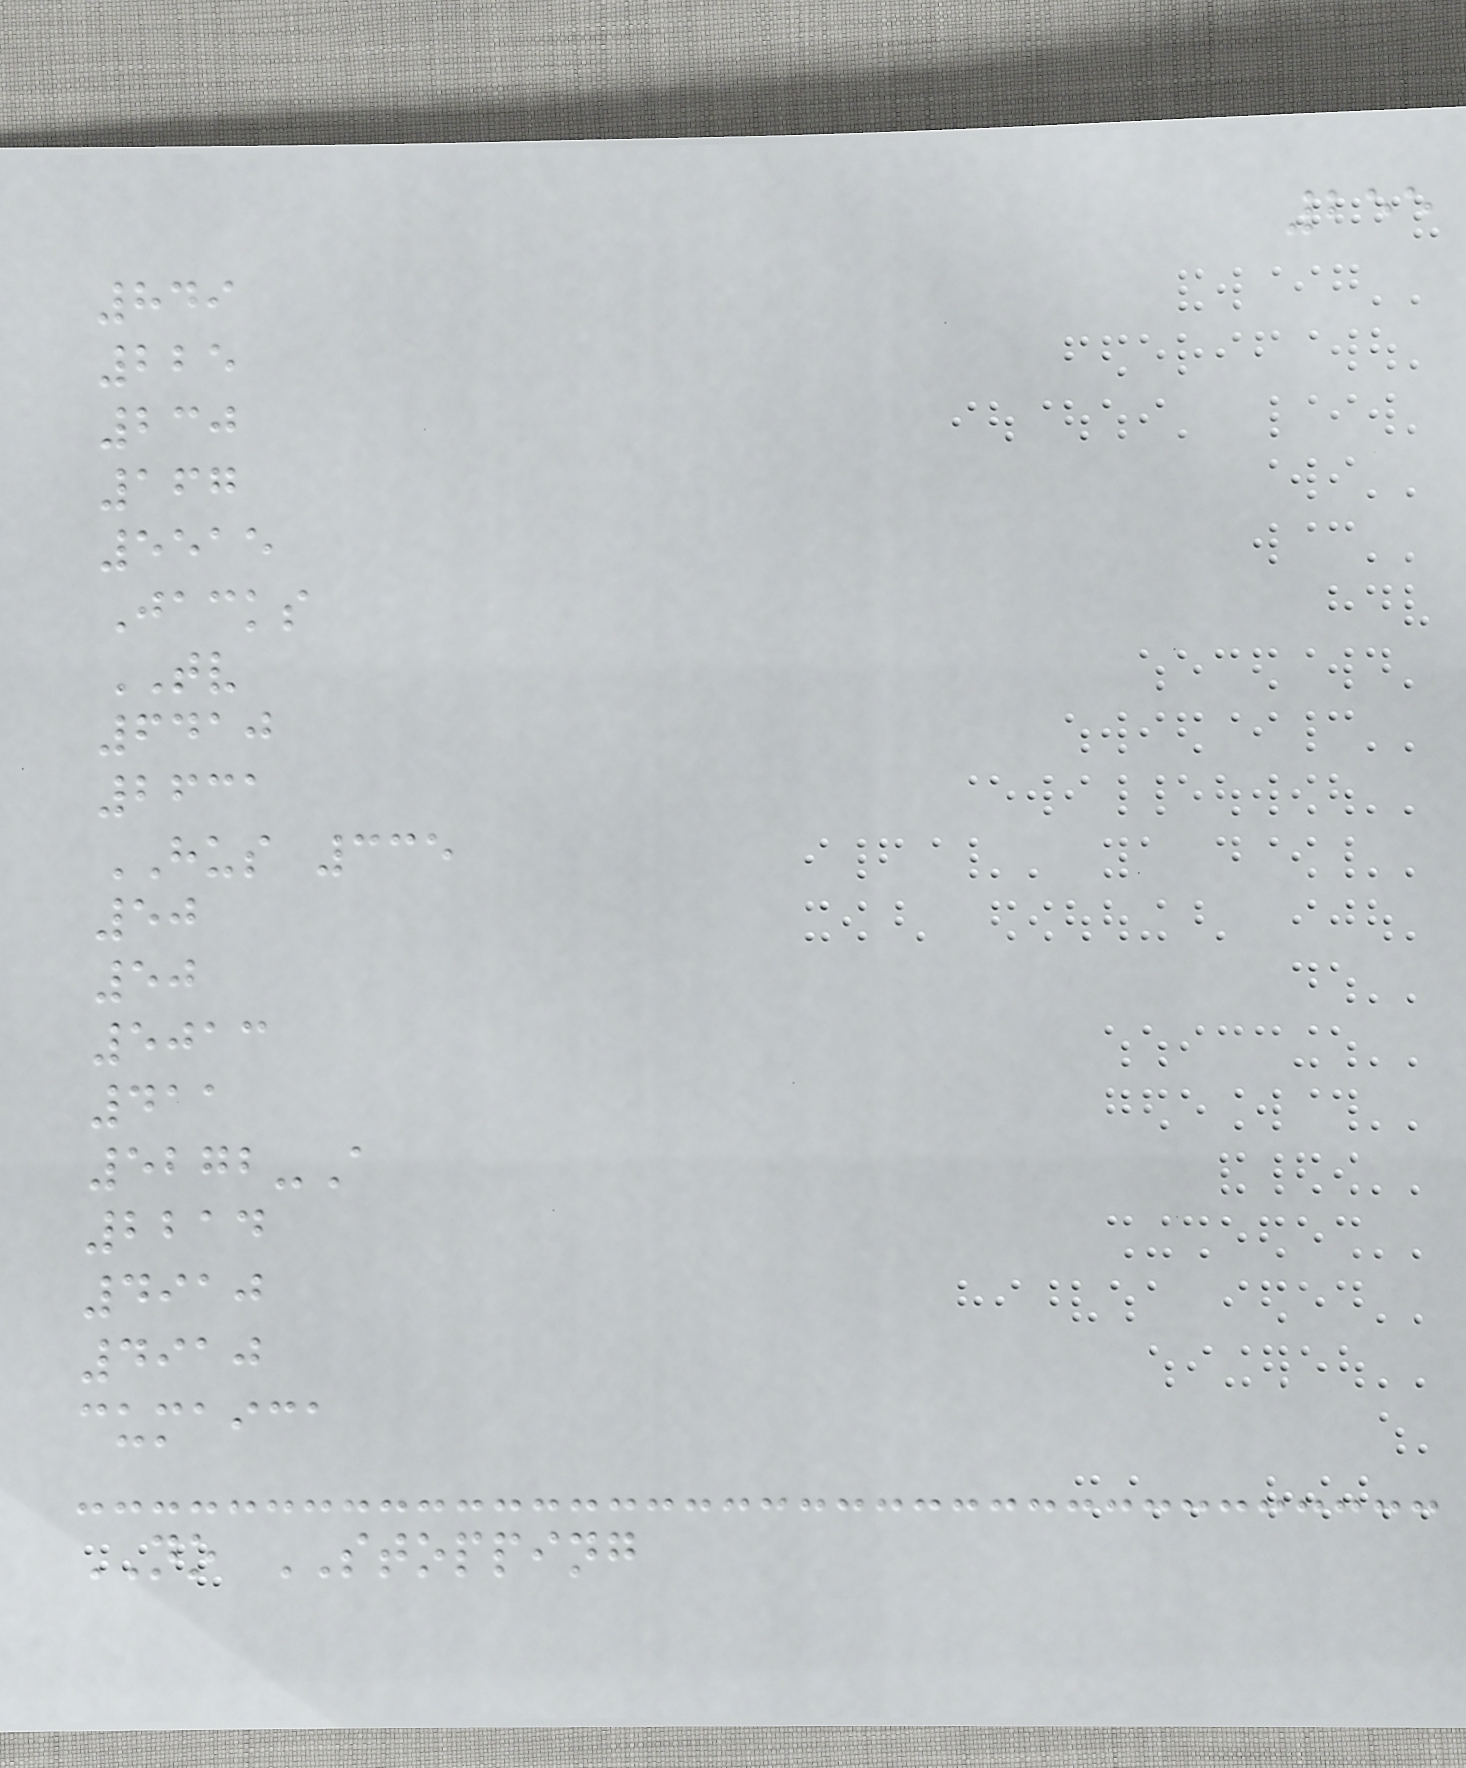255
849
225
230
167
5515
Jacks
TV
6410
2631
HUS 335
50
50
5013
411
5272-A
2214
4910
4910
cumaica
NO STOPPING
